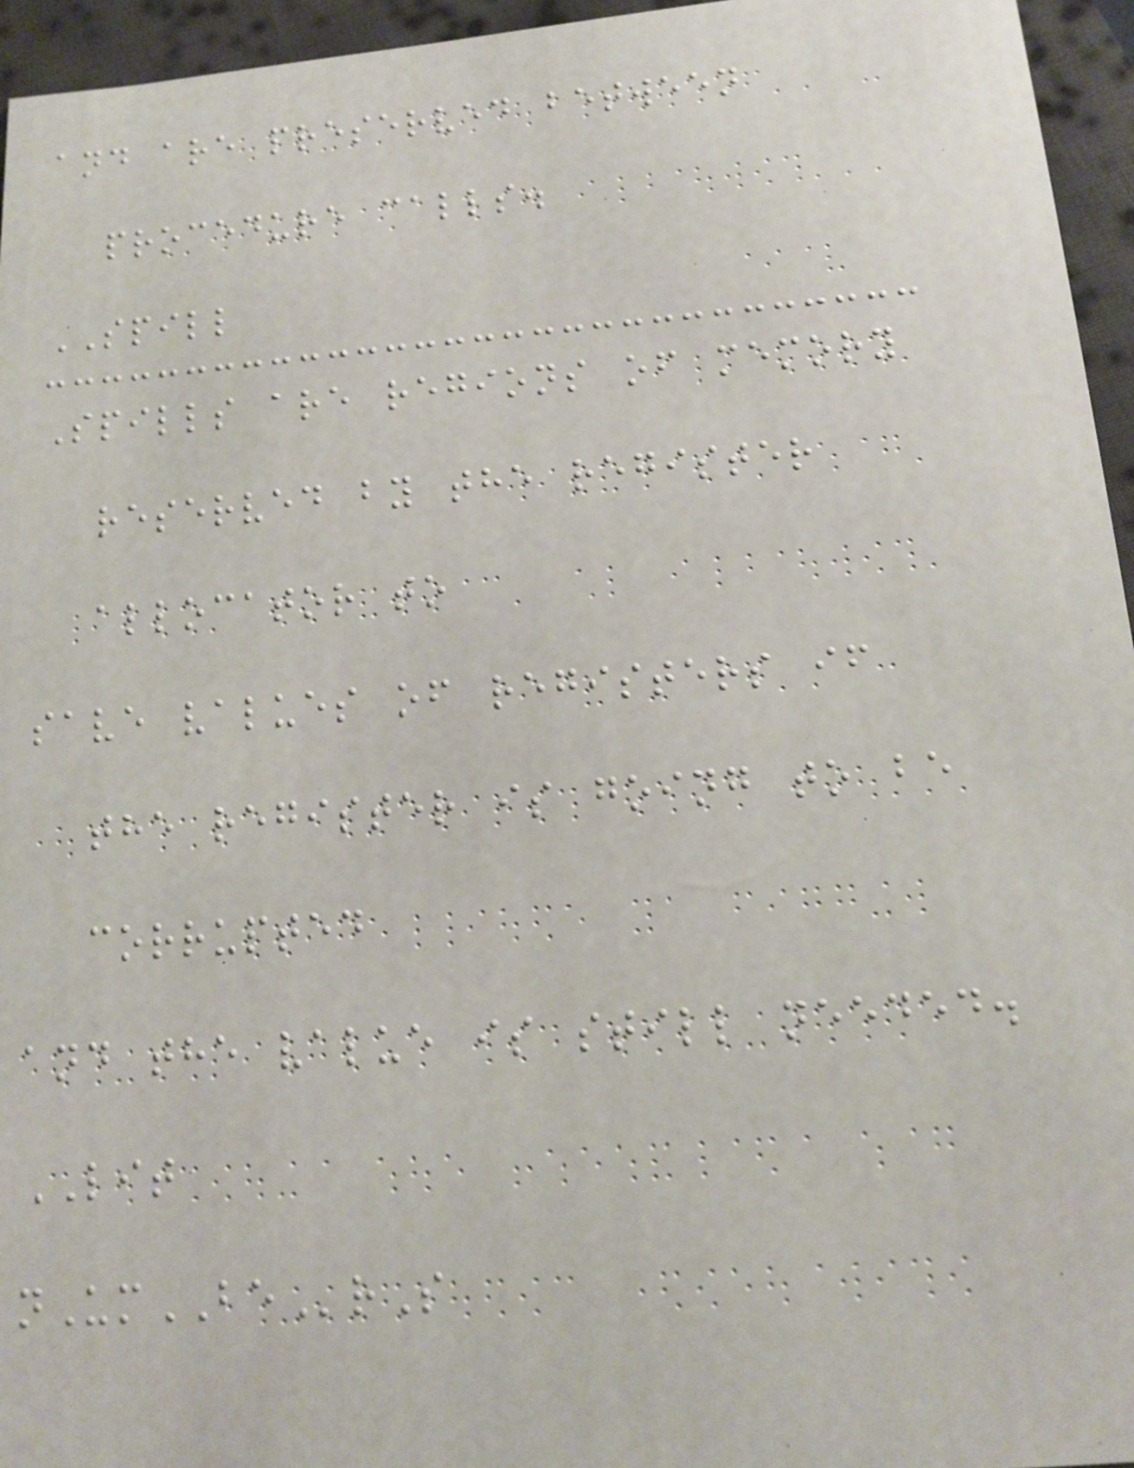and are preserved between
procedure calls.
SPILL
Spills are regions of memory
reserved by the register
allocator to
save values of registers if
the register is going to be
corrupted
and the value is still needed.
LIT
nUmBErS
